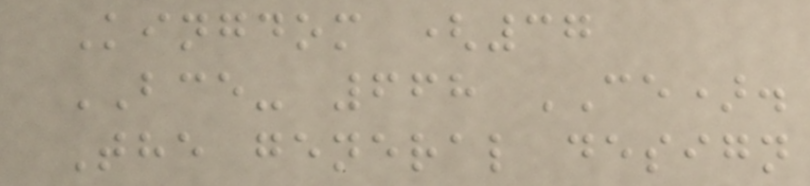Kingdom (37
BCE- 668 CE).
The general design
